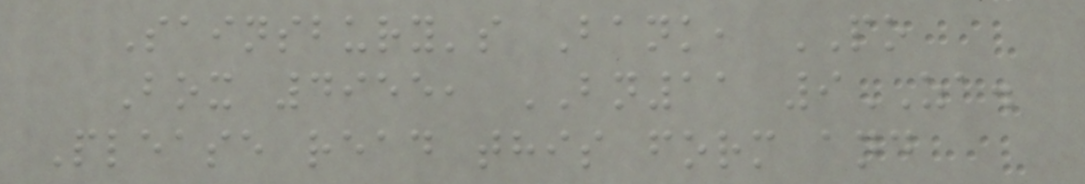Sainsbury's Bank, PO
Box 4955, BN11 9ZA.
Please read this form and
